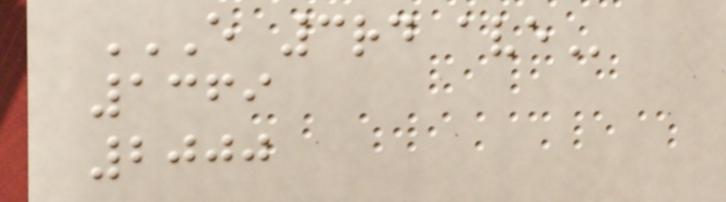E 3RD AVE
1369
2000
